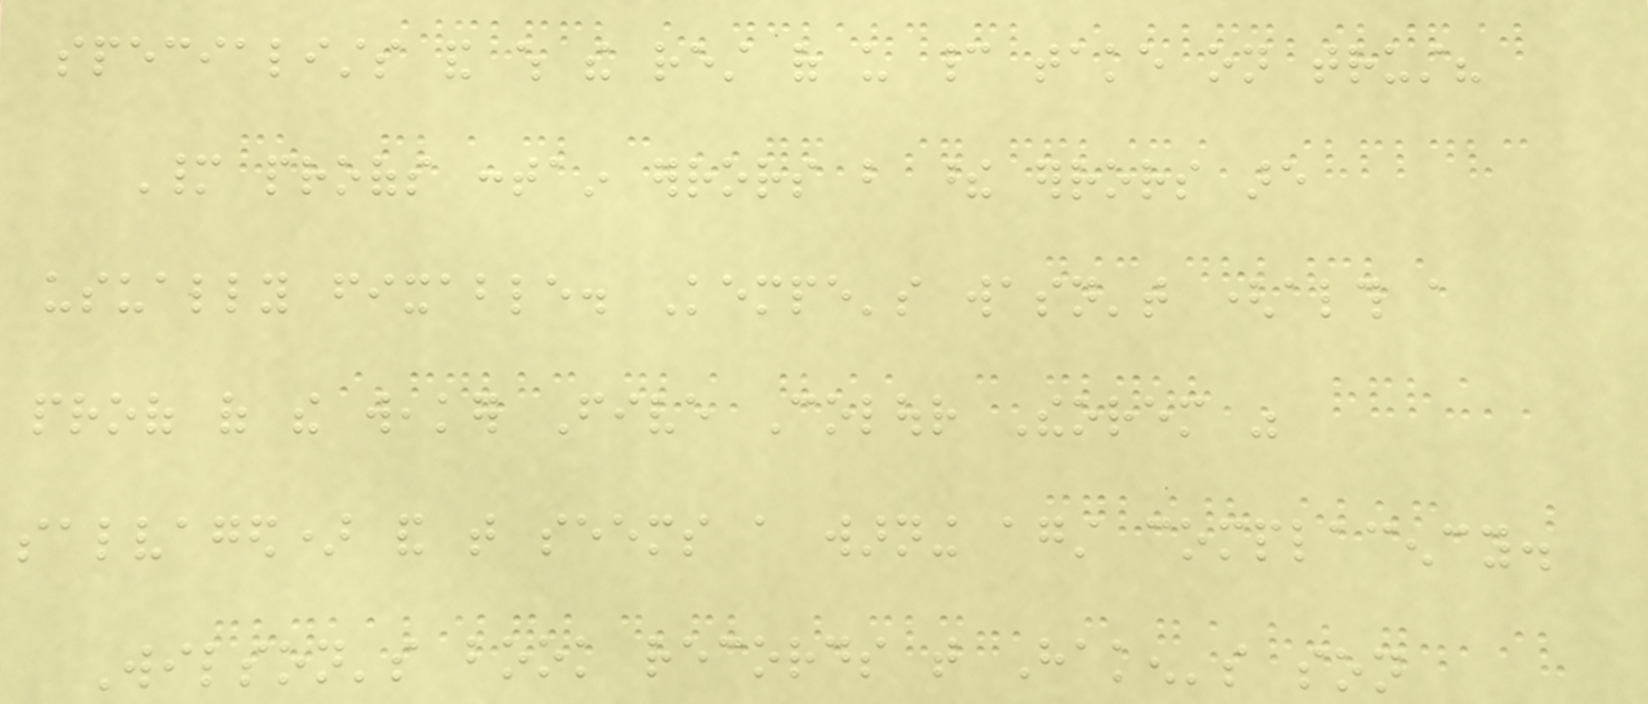specialists and which the rest of us cannot take on trust?
Many proofs contain errors but these errors are
usually fixable. Kempe's wasn't (although a
proof of the weaker Five Colour Theorem was
salvaged) and that seems a warning against complacency.
Wilson's book records that Haken's son
